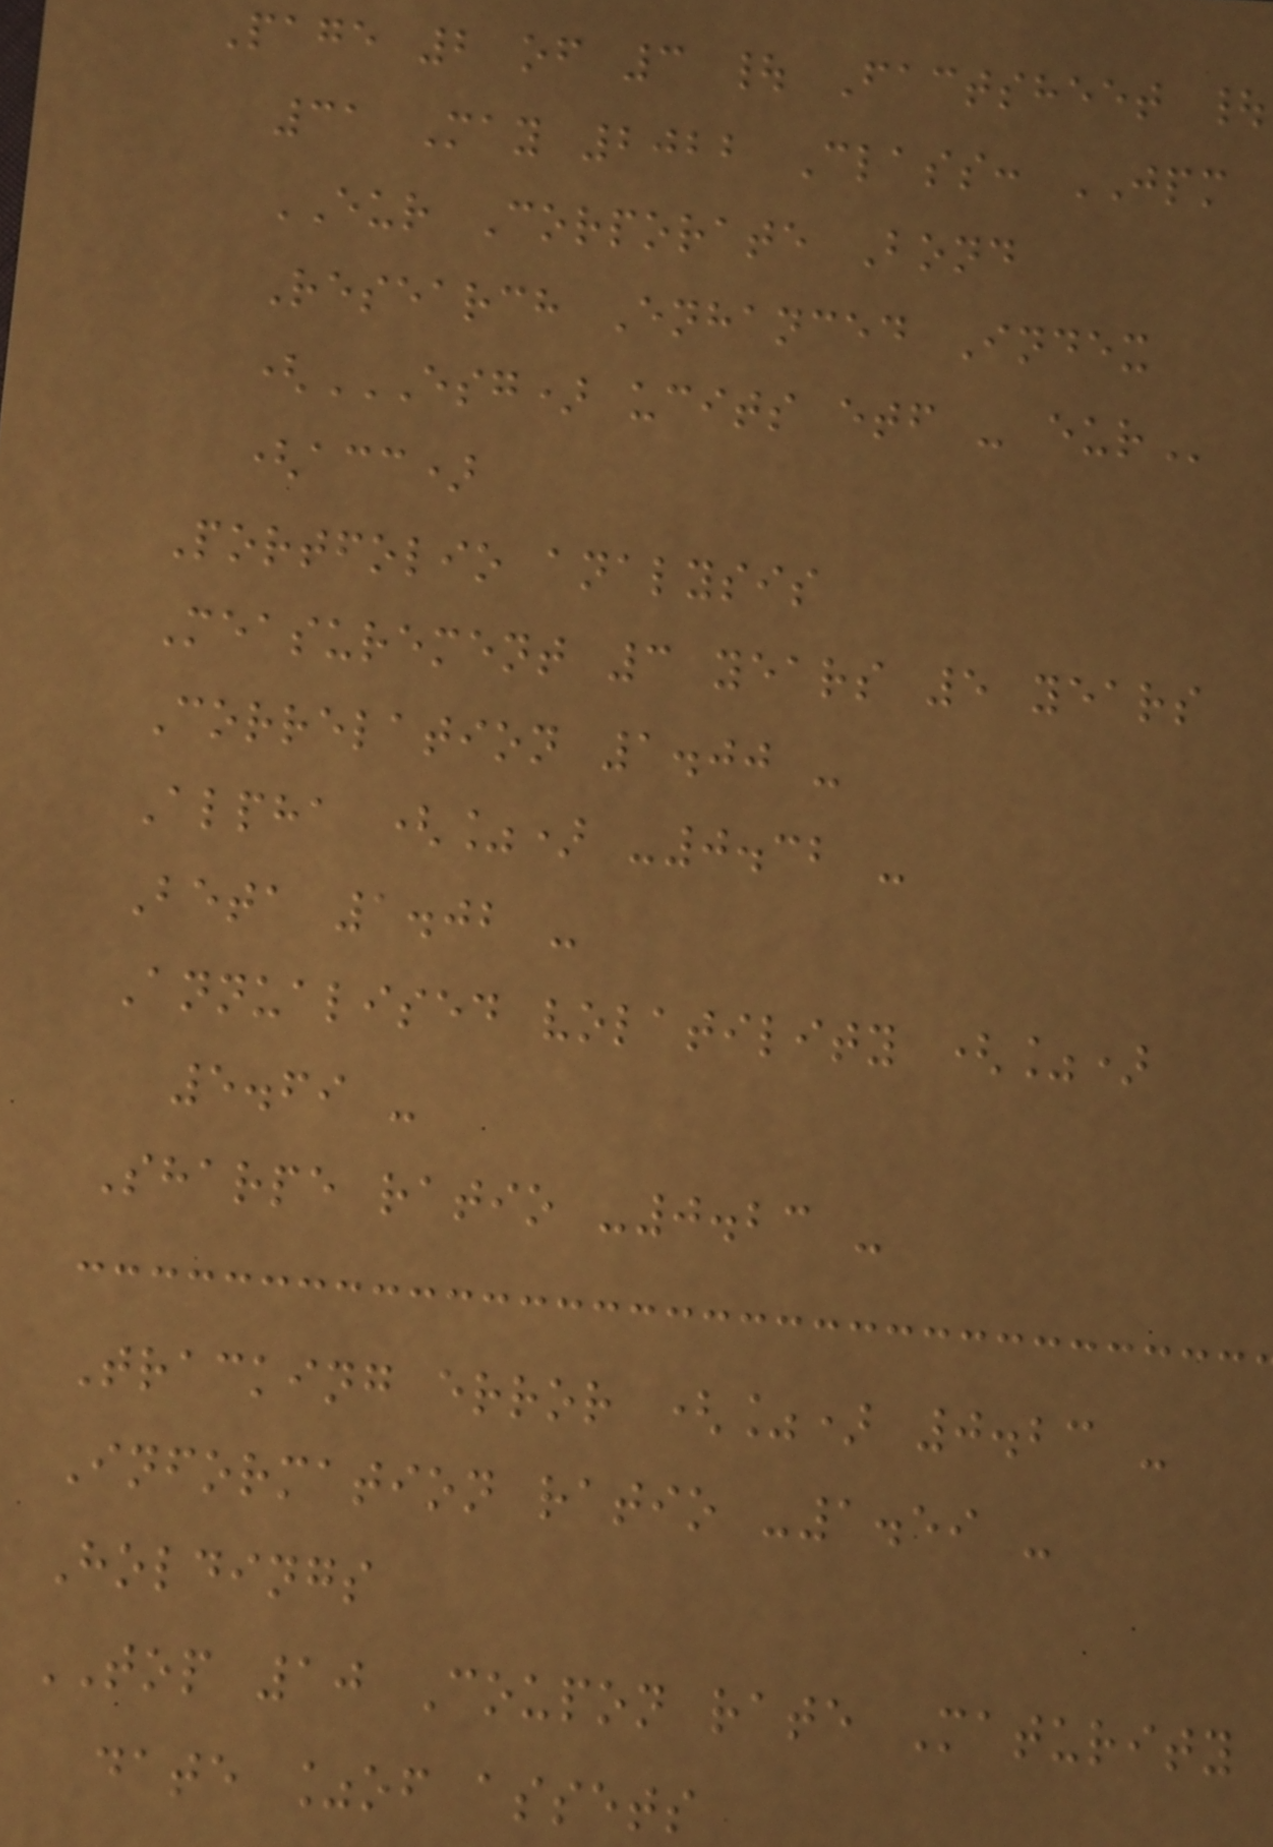Page 2 of 3 | Factsheet |
31 May 2022 Class: JPM
EUR Corporate Bond
Research Enhanced Index
(ESG) UCITS ETF - EUR
(acc)
Portfolio analysis
Measurement 3 years 5 years
Correlation 1.00 -
Alpha (%) -0.32 -
Beta 1.02 -
Annualised volatility (%)
5.69 -
Sharpe ratio -0.23 -
Tracking error (%) 0.23 -
Information ratio -1.59 -
Holdings
TOP 10 Coupon rate Maturity
date %of assets
